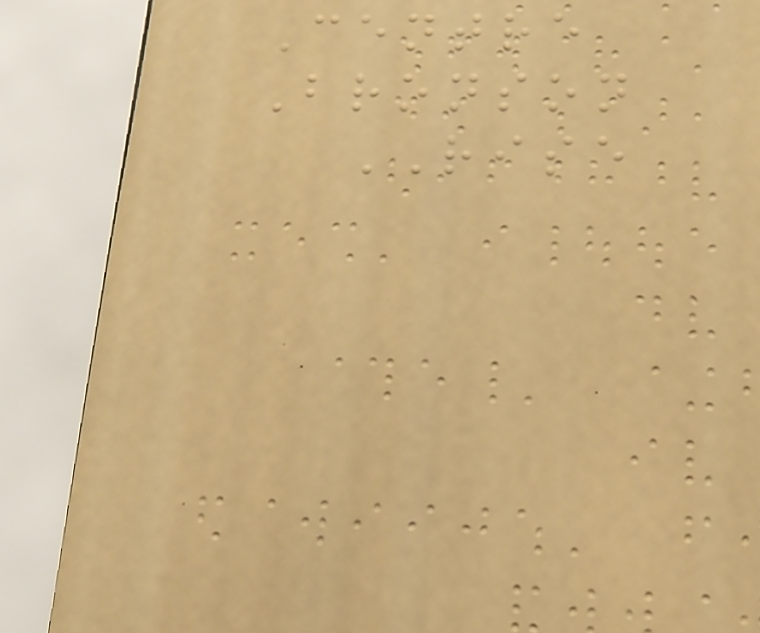Centre
Bronson
RISE
